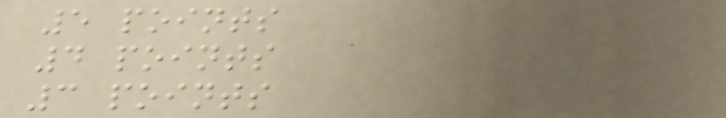5 points
4 points
3 points
